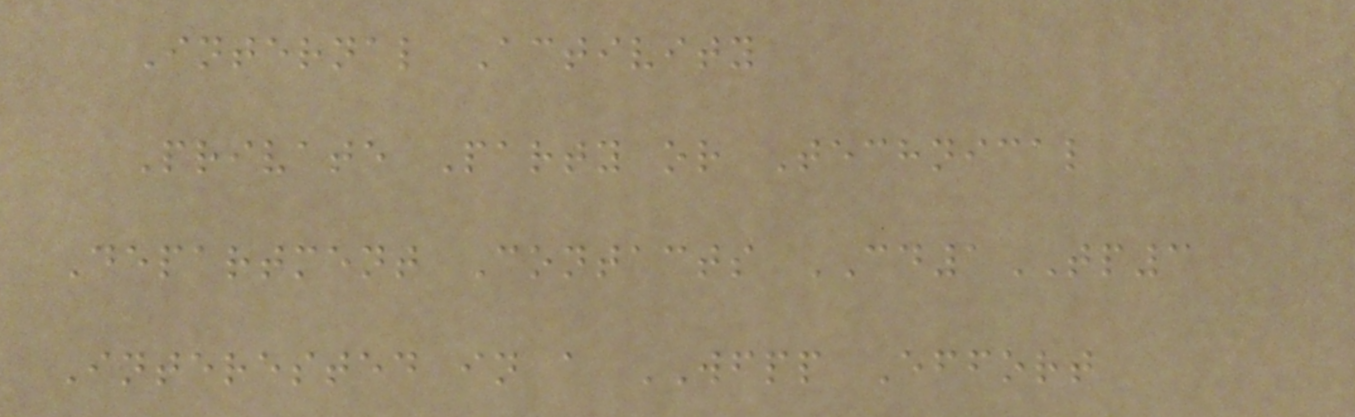Internal Activity
Private Party or Technical
Department Contacts CD1TP3
Interested in a WFPP Effort
